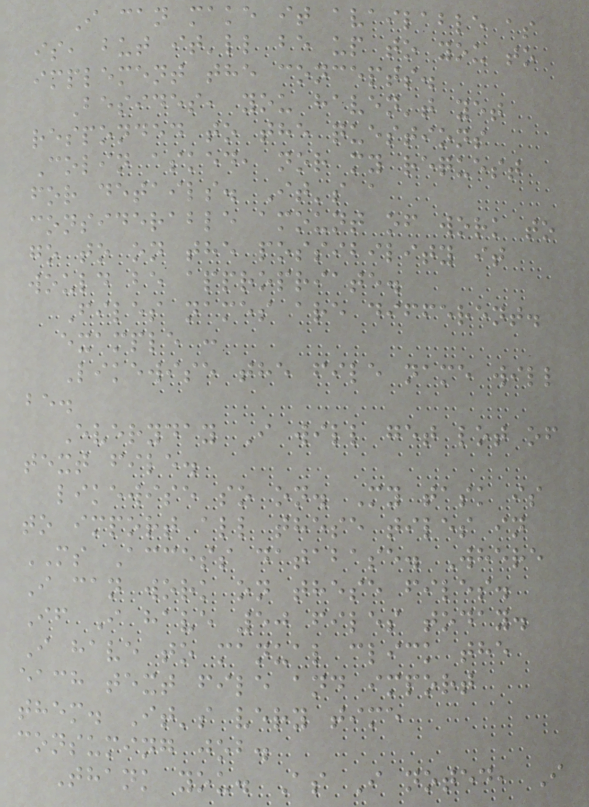I can make it available as
is, but it'll be up to you to
implement the concepts.
Besides, you haven't yet
responded to the questions
Colin asked, nor my request
for details. It's a
considerable amount of work to
go to on the possibility it
would be appropriate.
Files names are different.
example :
Likewise the file name will
be.
Everyday I will get lot of
text file.
likewise so on. My task is
to import all these tiles in
MS Access database. Where
I can work on these files.
If I have 50 files today.
I have to manual click the
each text file and import
them. It's very time
consuming job.
Thank you. As I noted, I
